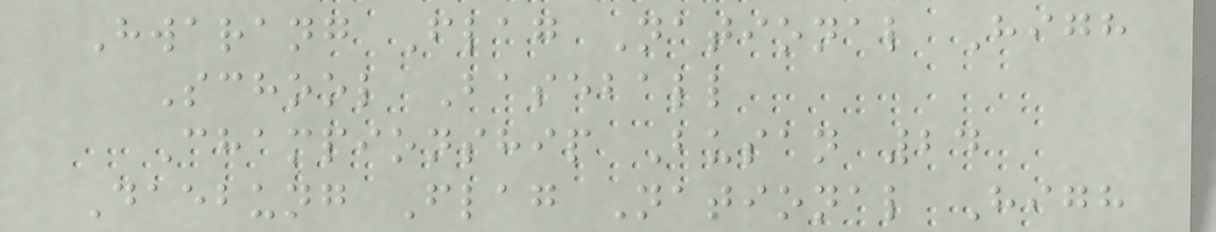Hwarang Flag National High
School Baseball
Championship Busan 24
Daebung Flag National High
